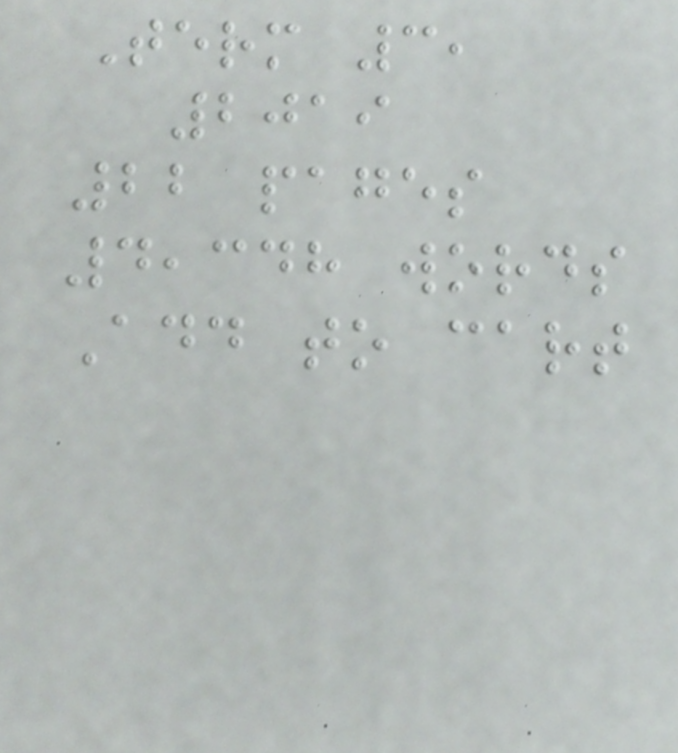Term 3,
2019
22 pages
4,348 words
Add to cart
